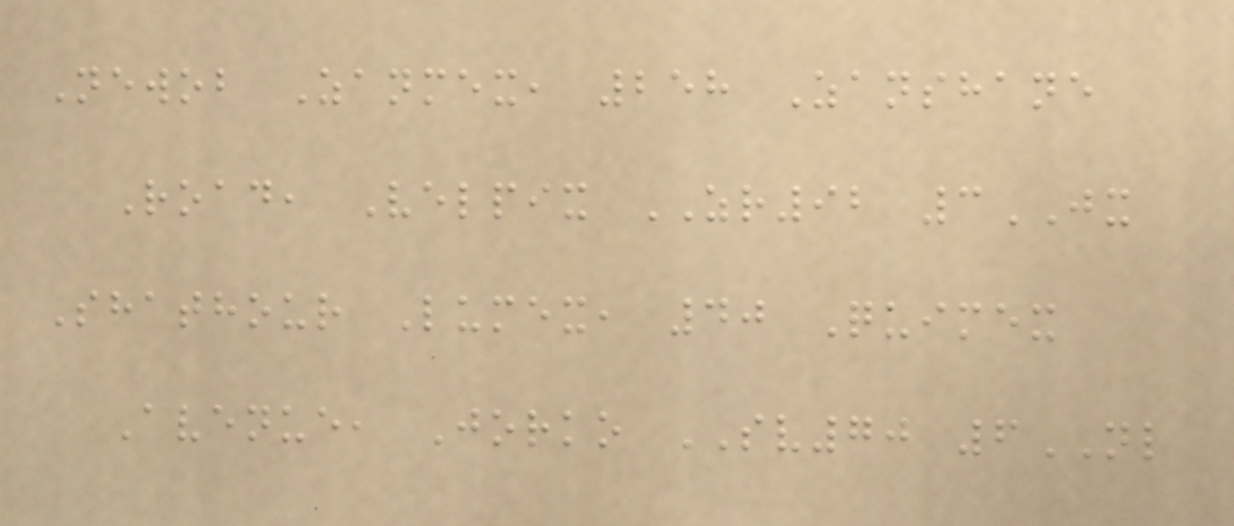Newob Zanmex, 258 Zanshane
Road, Velpix ZR92 3JX
Shathour Lumex, 40 Quimex
Avenue, Jorko SV70 6NL
